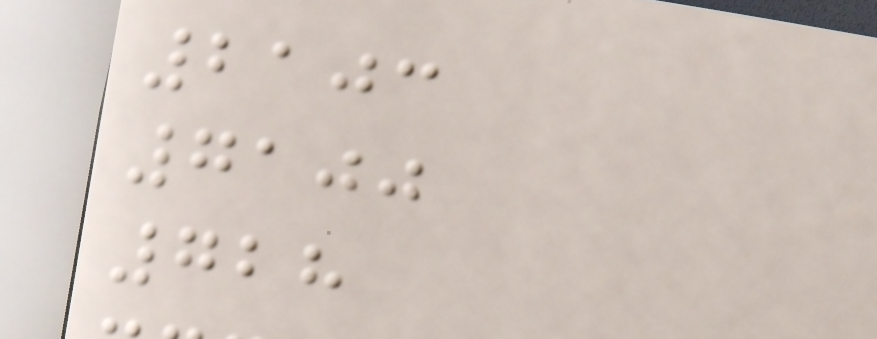2103
7100
728
